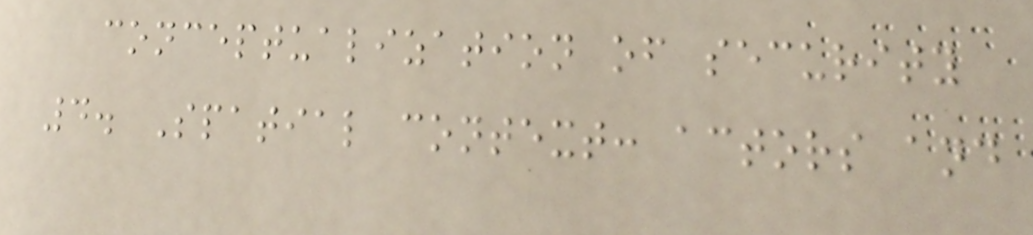conceptualization of security
4. Spatial context: actors and
